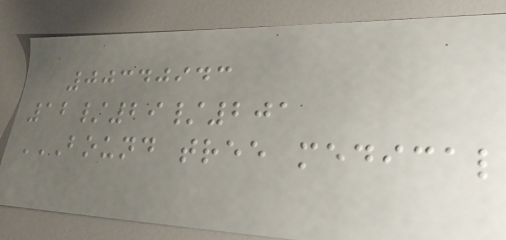00340943
12/29/201
BOUND TREE MEDICAL
